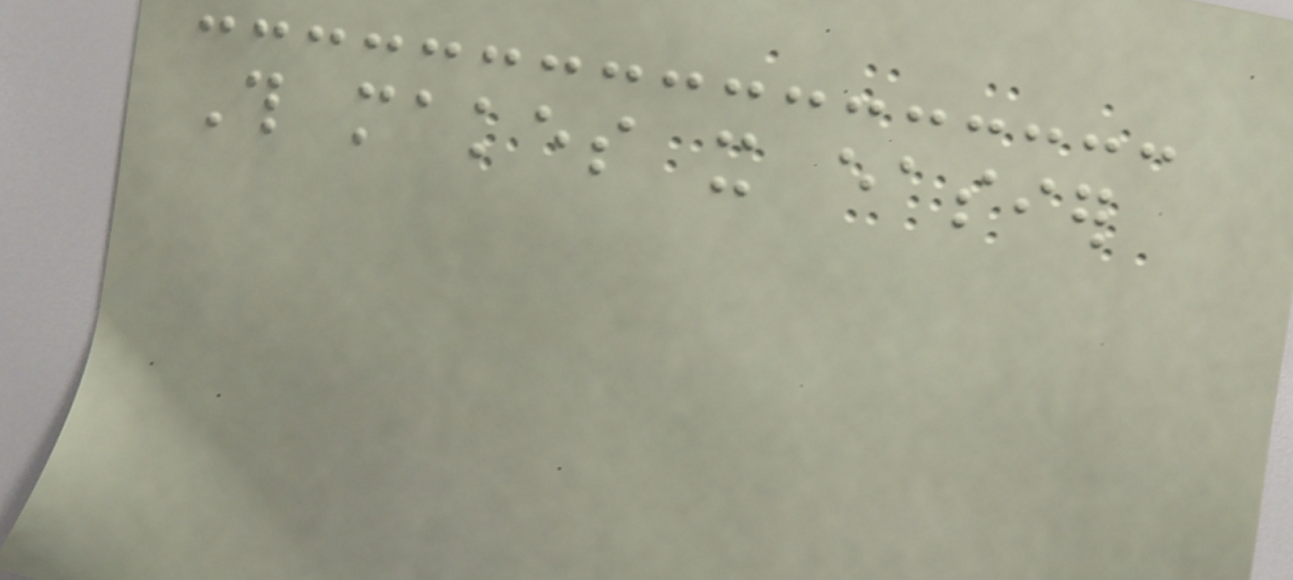This makes it easier
